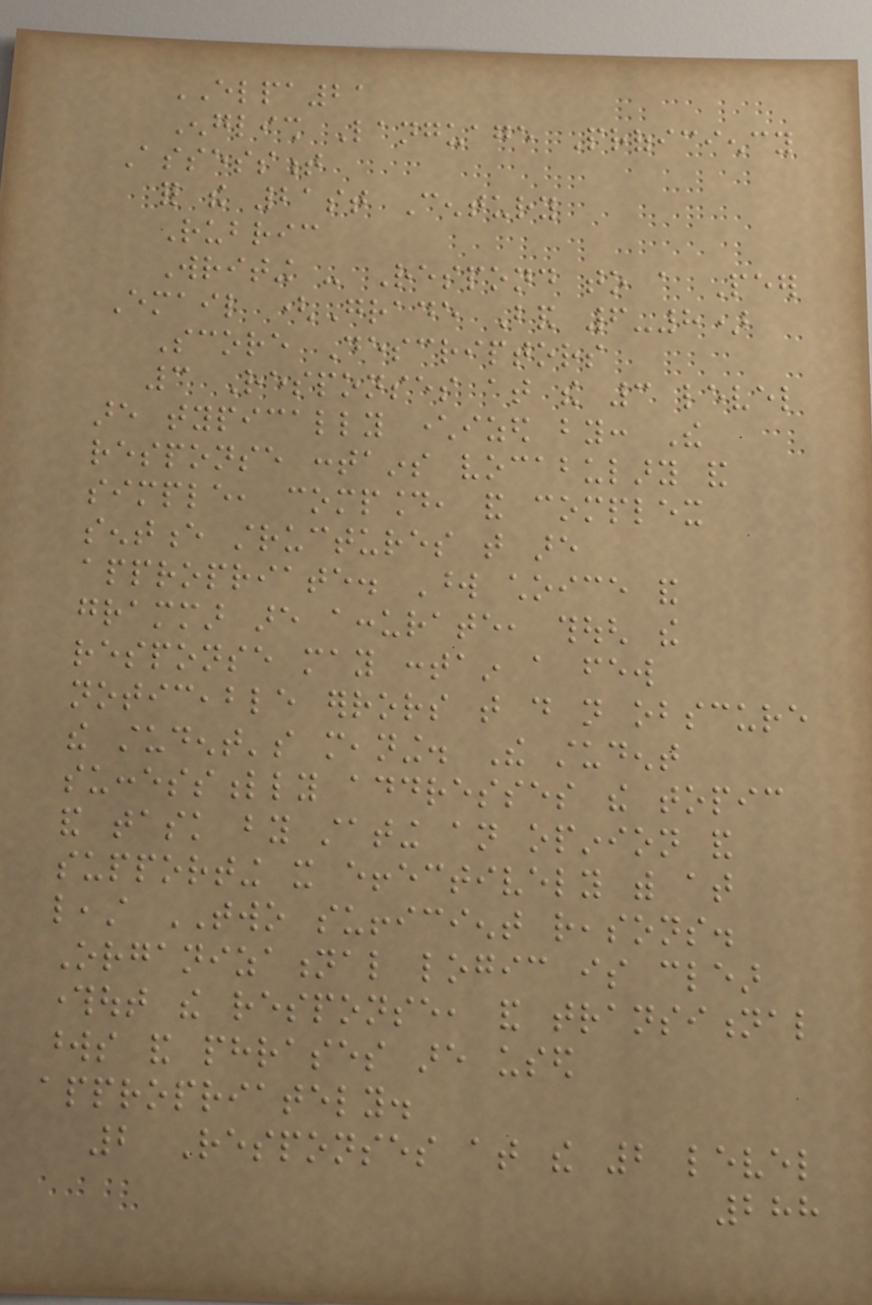ELPA21
English Language Proficiency
Assessment
for the 21st Century
Rubric
Writing - Respond to a Peer
Email (Grade Band 6-8)
Score Descriptors
3 Responses at the 3 level
are typically characterized by: The
response contains vocabulary and
simple, compound, and complex
sentence structures that are
appropriate. Word choice and
grammar are accurate, though the
response may contain a few
noticeable errors that do not obscure
the student's meaning. The student
successfully addresses the topic
and task by stating an opinion and
supporting it effectively with at
least TWO sufficient reasons.
Organizational logic is clear
throughout the response, and transitional
words and phrases are used
appropriately.
2 Responses at the 2 level
288
